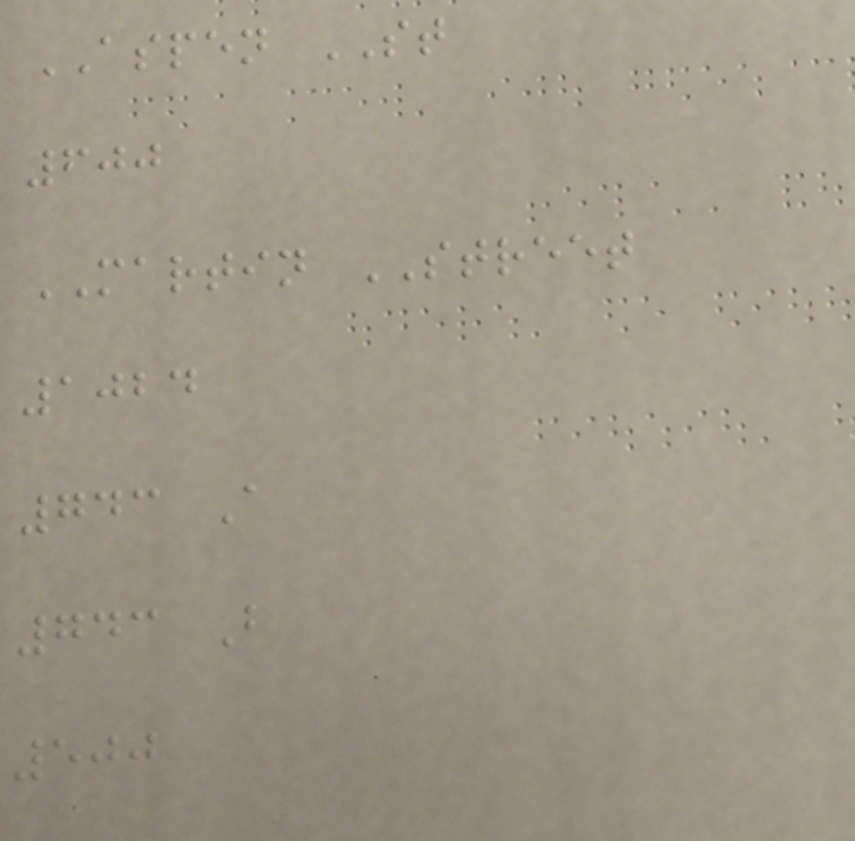ASPEN ST
600
MARTIN STREET
1024
743 A
743 B
500
